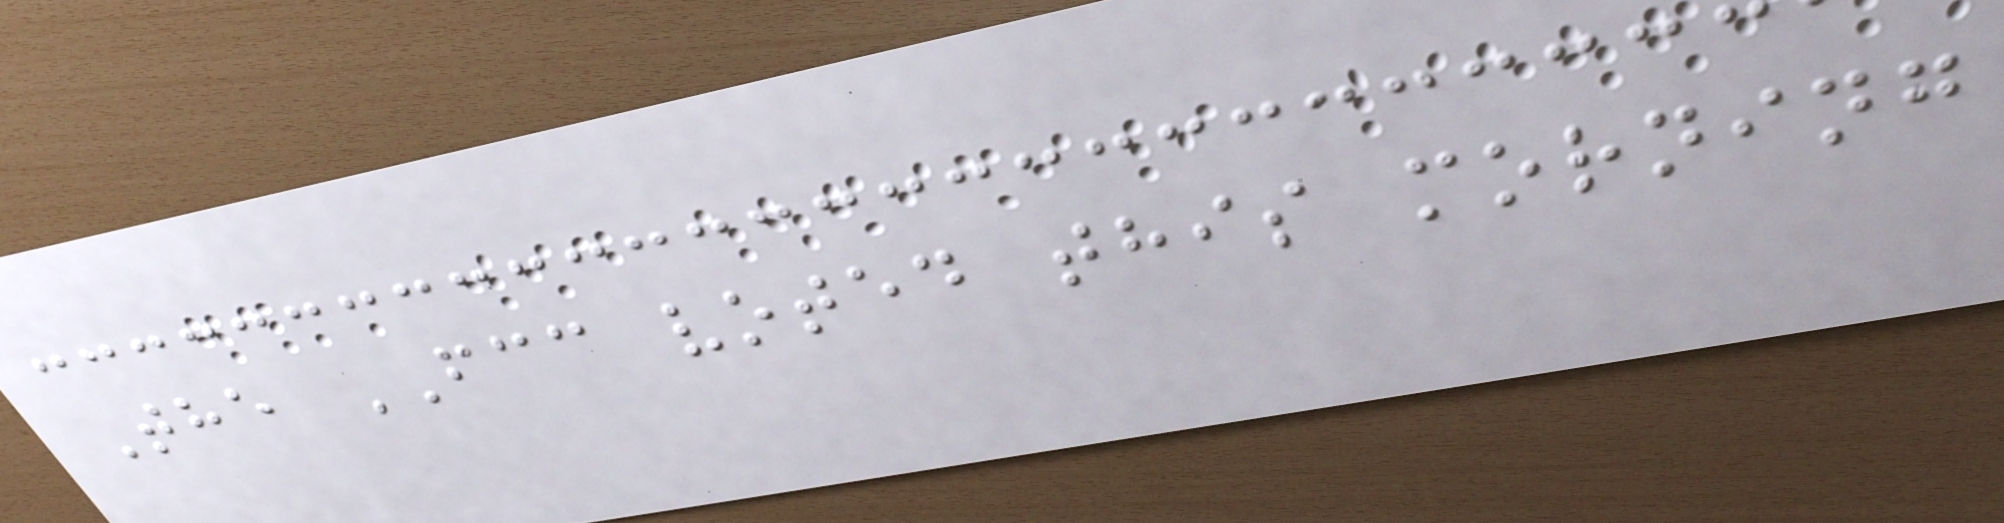The FCC voted this morning
